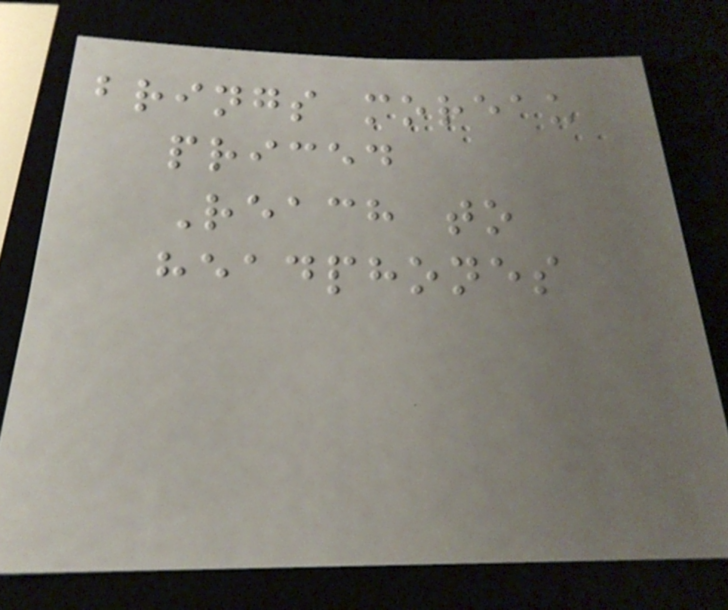brings moreau
priced
Reach to
headphones
